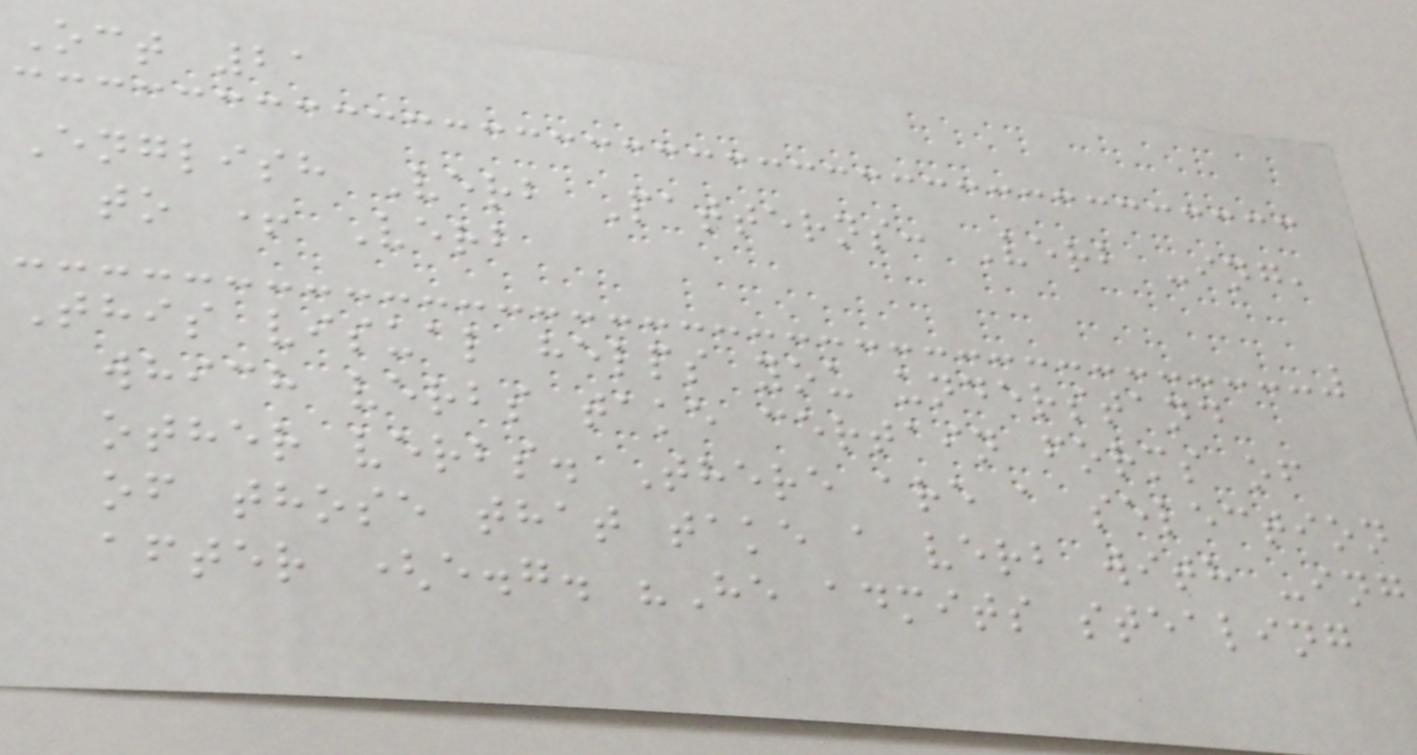Oct 21
English Verb Patterns: Verb -ing,
to + Verb
This visual helps you understand
which verbs take certain forms of
other verbs. There are a selection
of those that take a verb with -ing
after (e.g. "He admits stealing
